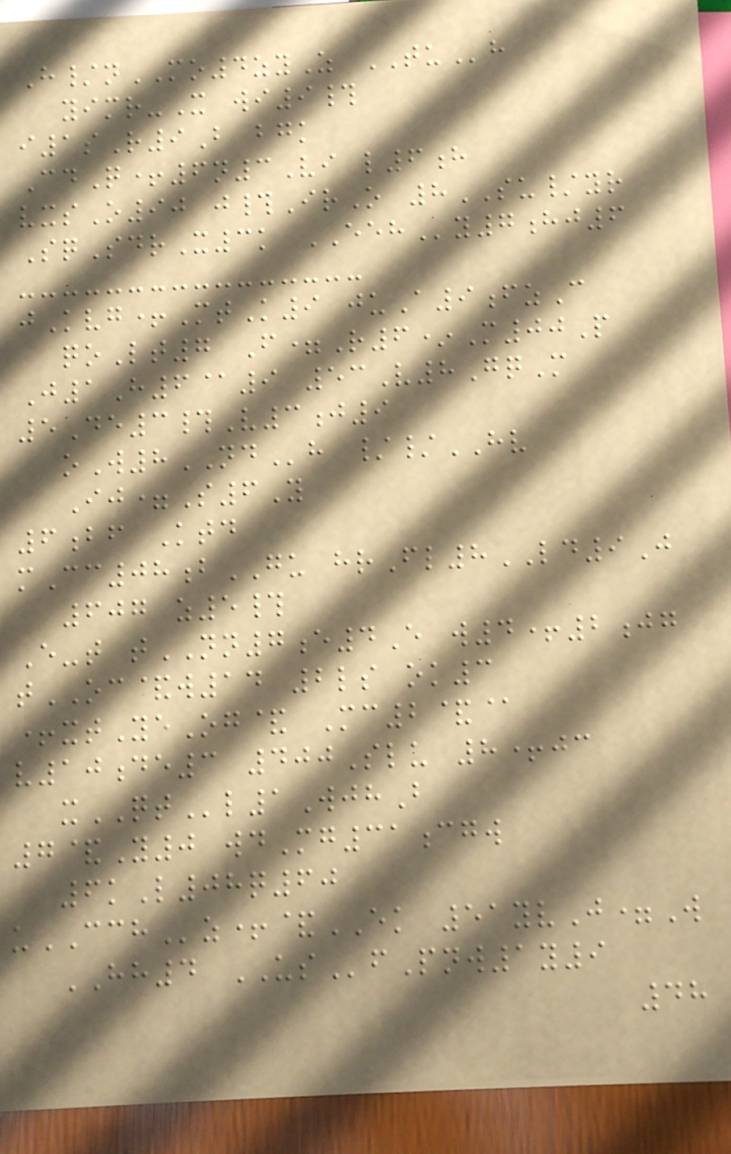H/nMO4zyZ TUh
yimr-X wi9#
i1sR9B bgk
CdQ+6n3Vi l6h
vxsO90 j#IrO 8SU/yr
SqSdrX3k EEHy7hj6
jKvg+MtK9 juA9fzC
qoLt7 F=R6*M00P
J1H6@9 53V8GqM
5De3#V3j9
oW8NDh //HV
Ij=S6Y
6bf Ktd
mCc08bGU hrFl8LD9J
607 z5#
E-t tNN7e4E w4+2jg
tOC&w14 2ls ok3
+xtYeOg& Mc2&@
v10de3 400Slu 8+jc
xQTl1WjhB
7&Y0 wdMg31cgw
6kL08q60
uCCHz+&EK 51yvJ=W
HH4 USfPnw1y9
48
